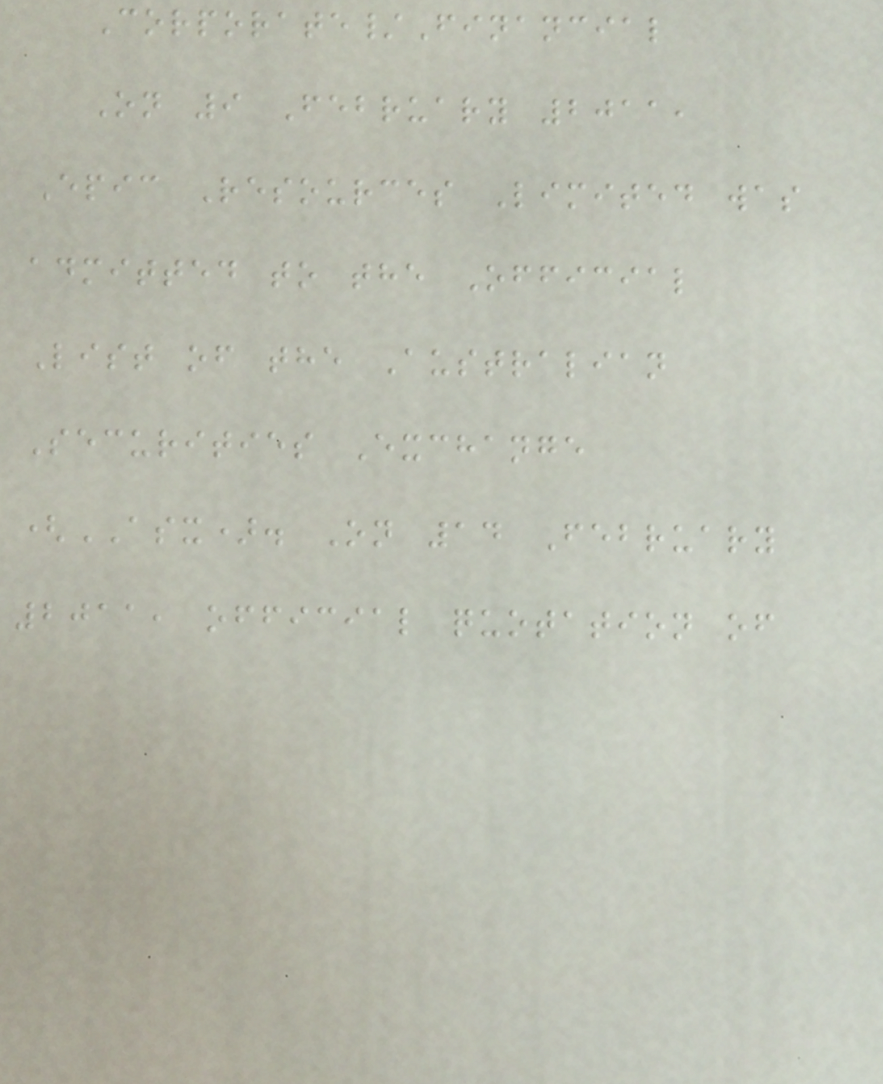Corporate/Financial
On 9 February 2011,
Epic Resources Limited was
admitted to the Official
List of the Australian
Securities Exchange
(ASX). On 14 February
2011, official quotation of
